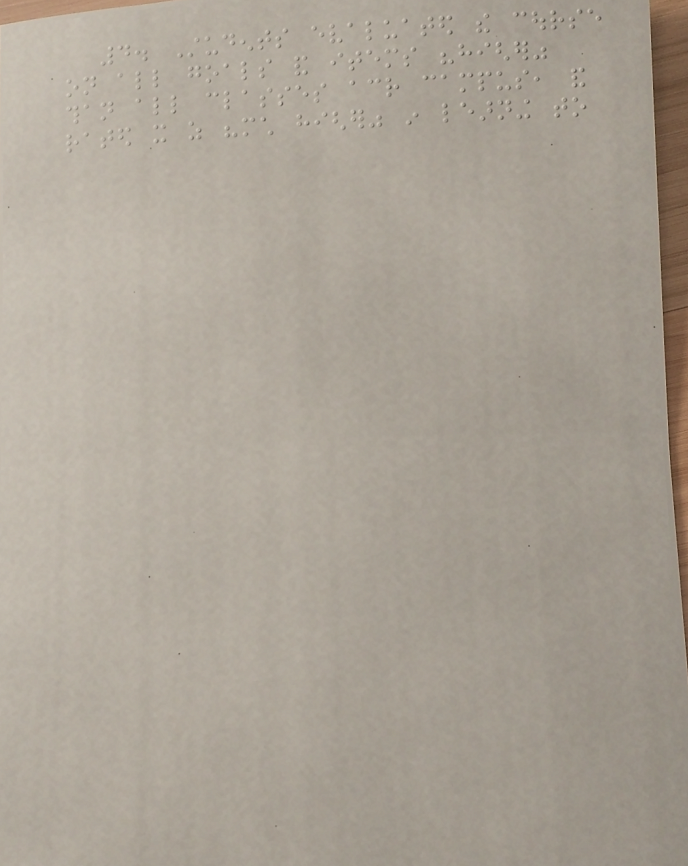4. Students evaluated the course
on all goals and items "higher"
than all classes across campus, and
rated it as "much higher" in learning to
